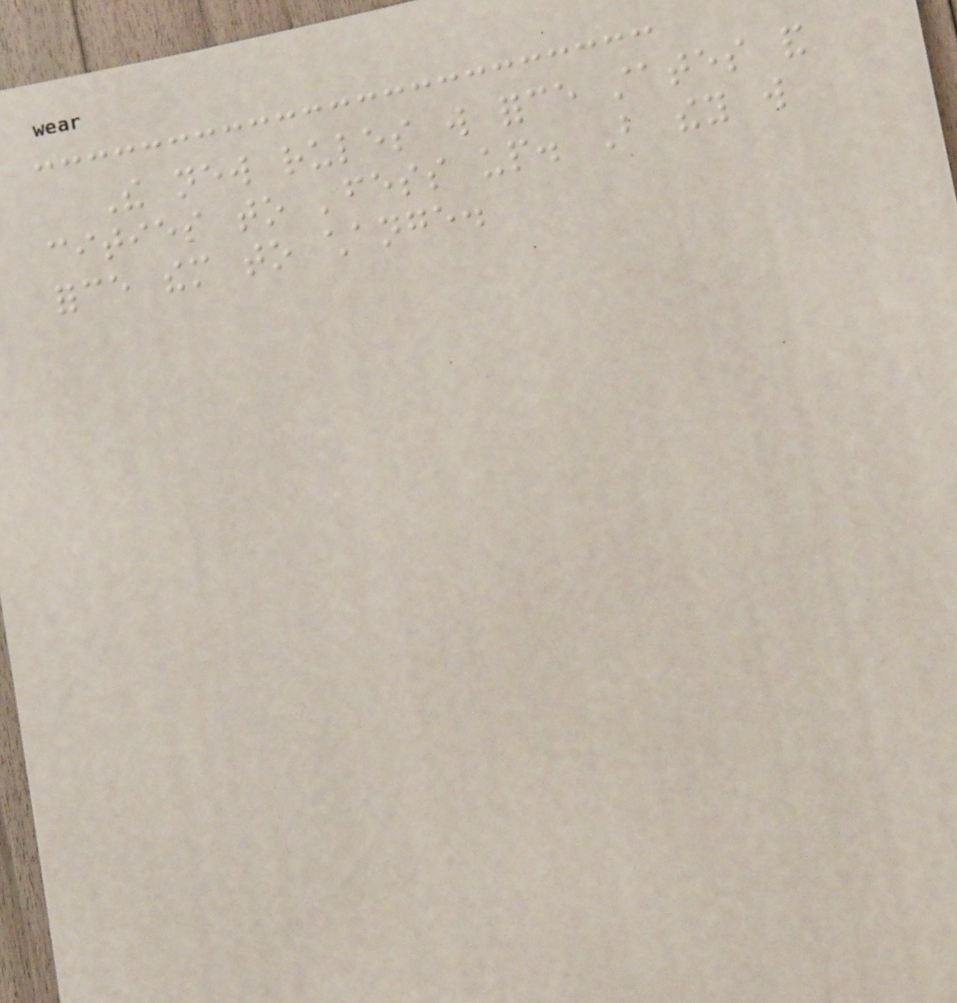The new rules will force states and
cities to 'fess up. But they will
force them to change.
